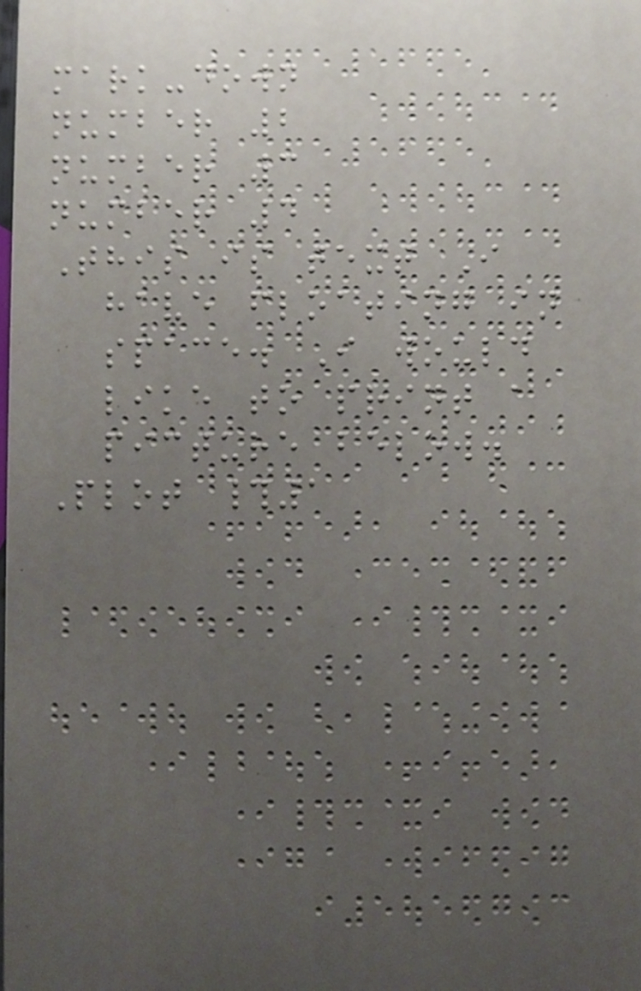mark-down
number 2
number 3
number 4
This is text I
have floating in
space. I would
like to print a
picture below.
Plot #1
